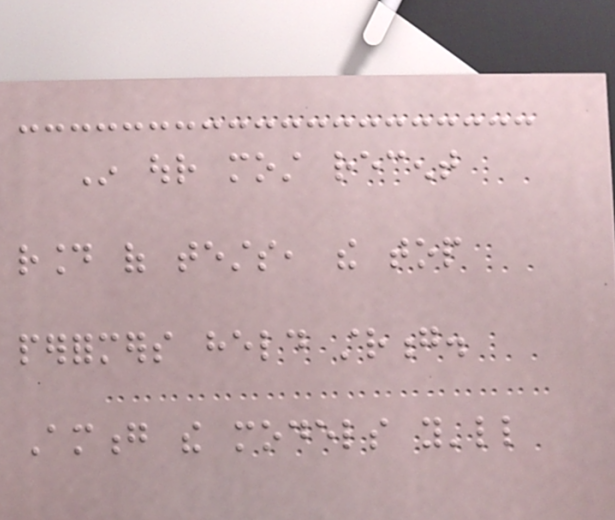In our most recent
round of tests, the top
performers held strong.
Among the models you'll
